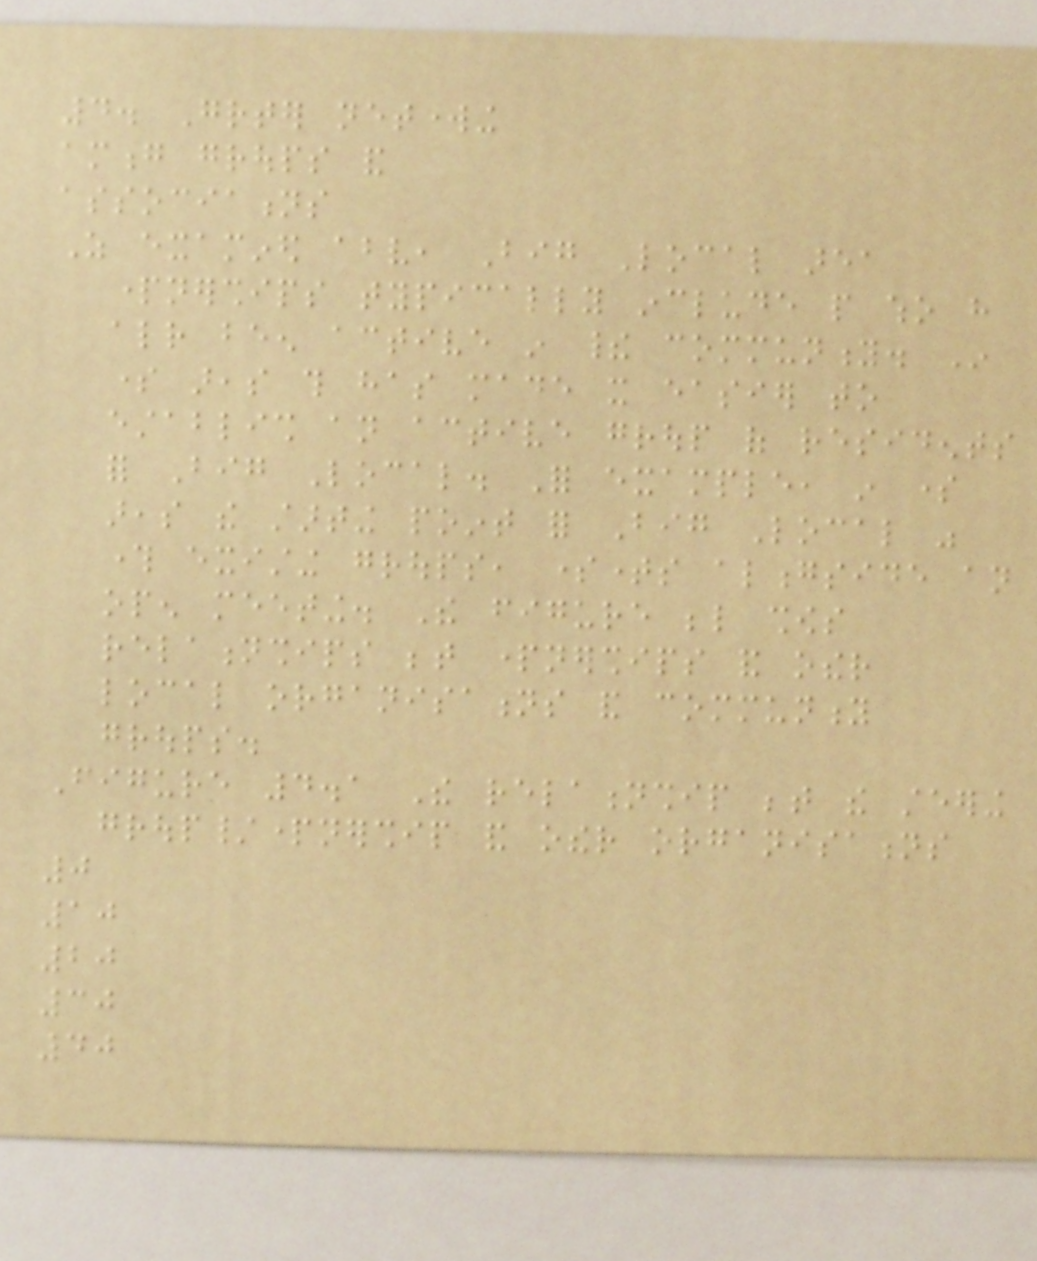4. Greater networking
among groups and
associations
As examined above, Big Local area
partnerships typically include people who have
already been active in their community. In
some areas this has made it easier to
establish an active group of residents
for Big Local. For example, in some
areas the starting point for Big Local was
through existing groups, sometimes alongside an
open meeting. The figure below shows
relationships between partnerships and other
local organisations and community
groups.
Figure 4.1 The relationship between the steering
group/partnership and other organisations
0
10
20
30
40
